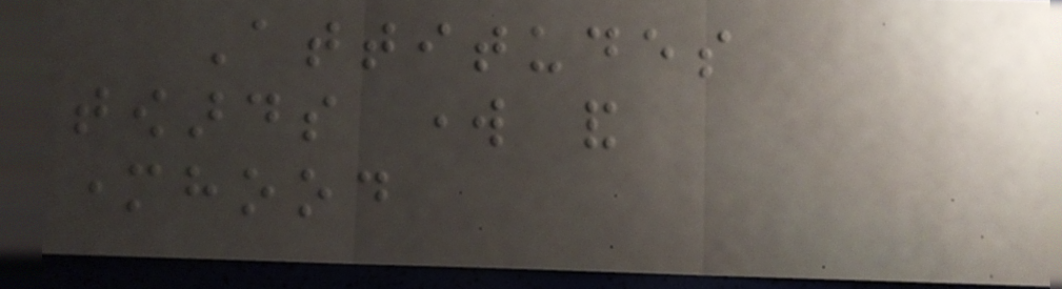Attitudes
towards work and
motherhood
